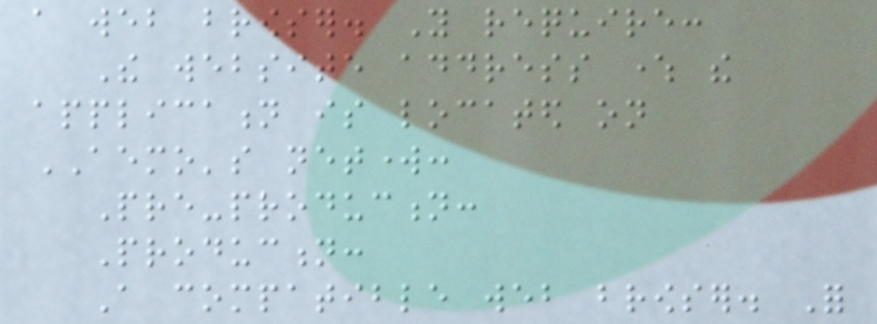a web browser. You require:
The website address where the
application is located on
AEMO's network:
Pre-production:
Production:
A compatible web browser. For
